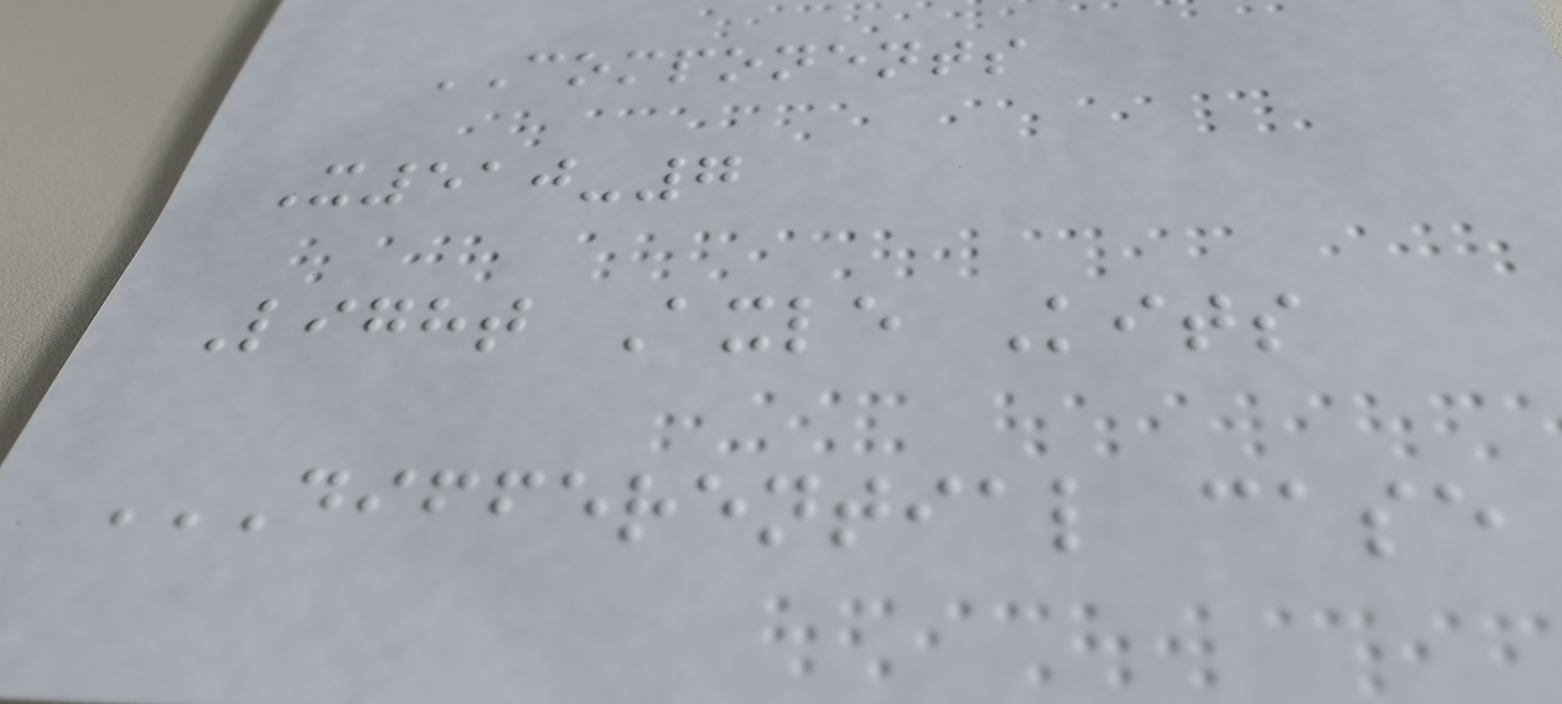COMPONENTS
X510-7
Light Axle Kits
DIFFERENTIAL CASE
